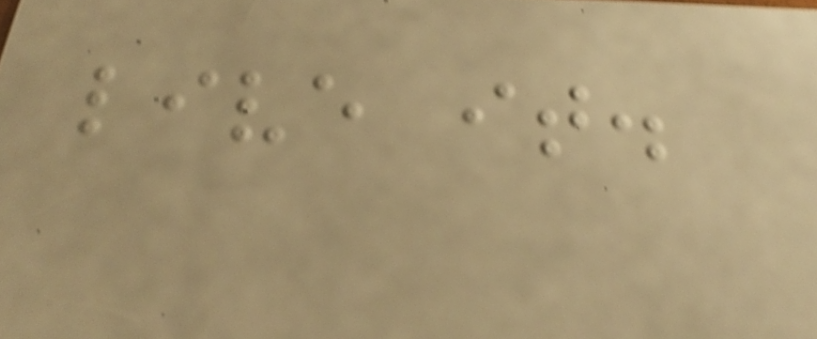live it.
